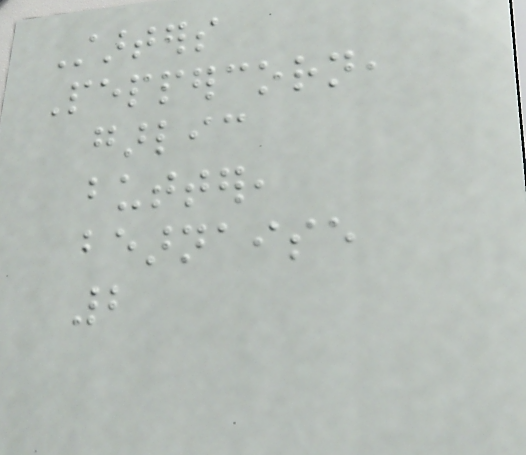Starters
Peppercorn,
garlic
butter,
bearnaise
2
